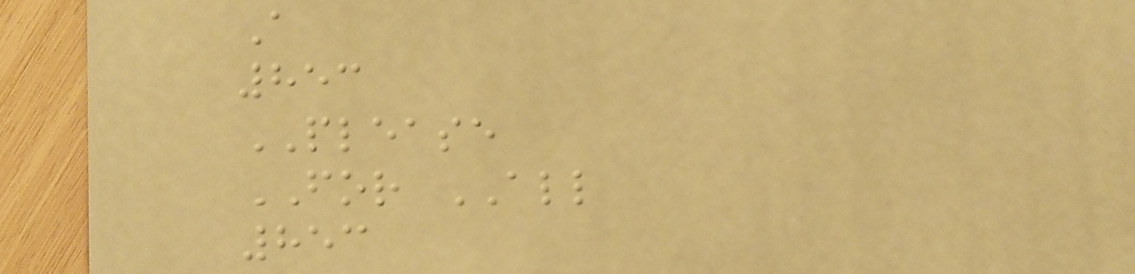A
853
PLEASE
FOR ALL
853
